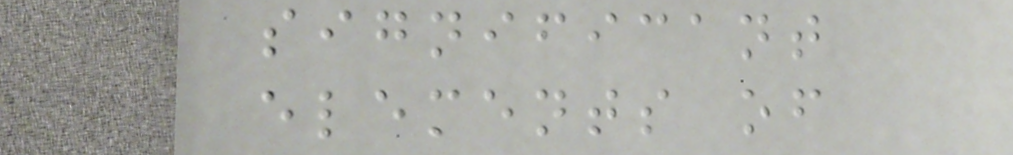significant
elements of
